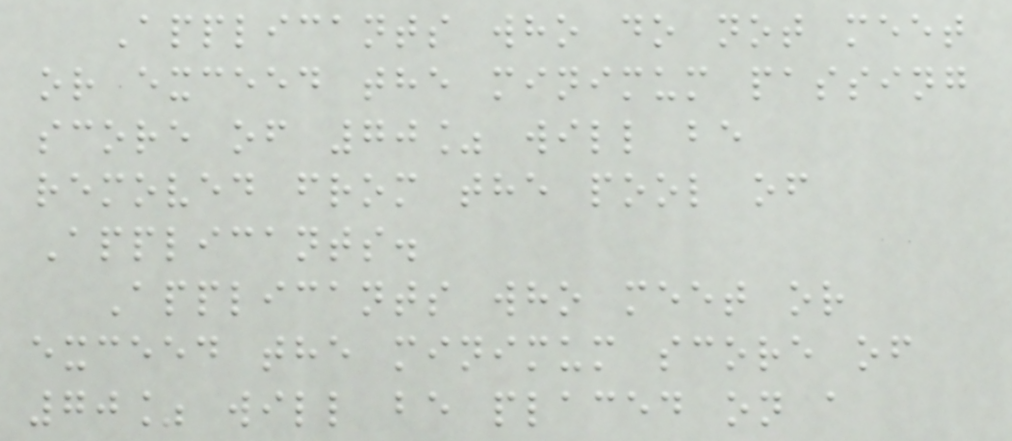Applicants who do not meet
or exceed the minimum passing
score of 70% will be
removed from the pool of
Applicants.
Applicants who meet or
exceed the minimum score of
70% will be placed on a
